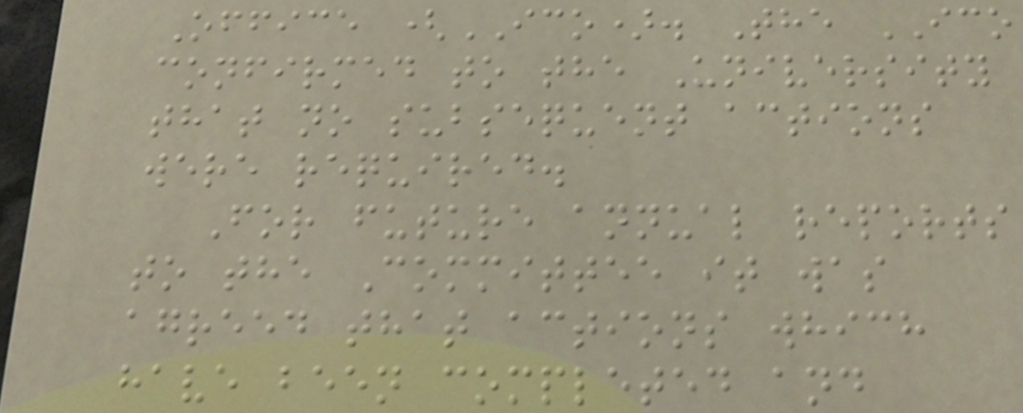Office (ICO). The ICO
confirmed to the University
that no subsequent actions
were required.
For future annual reports
to the Committee it was
agreed that actions which
have been completed and
